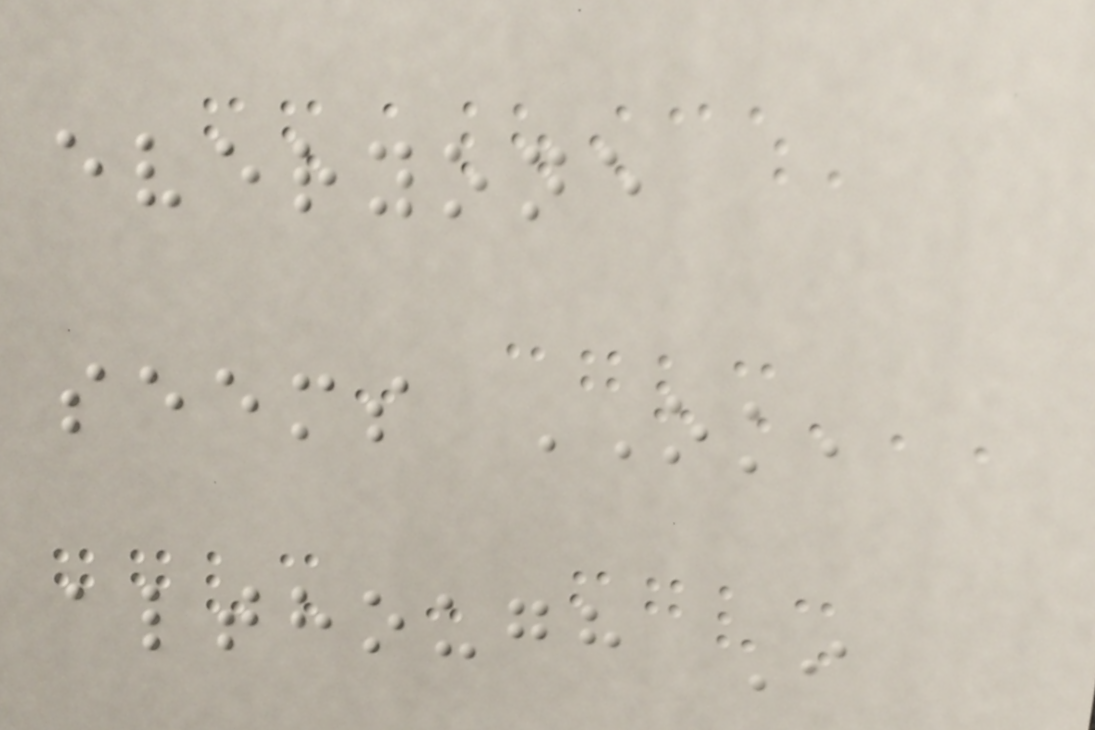everyone
seems OK,
although I
